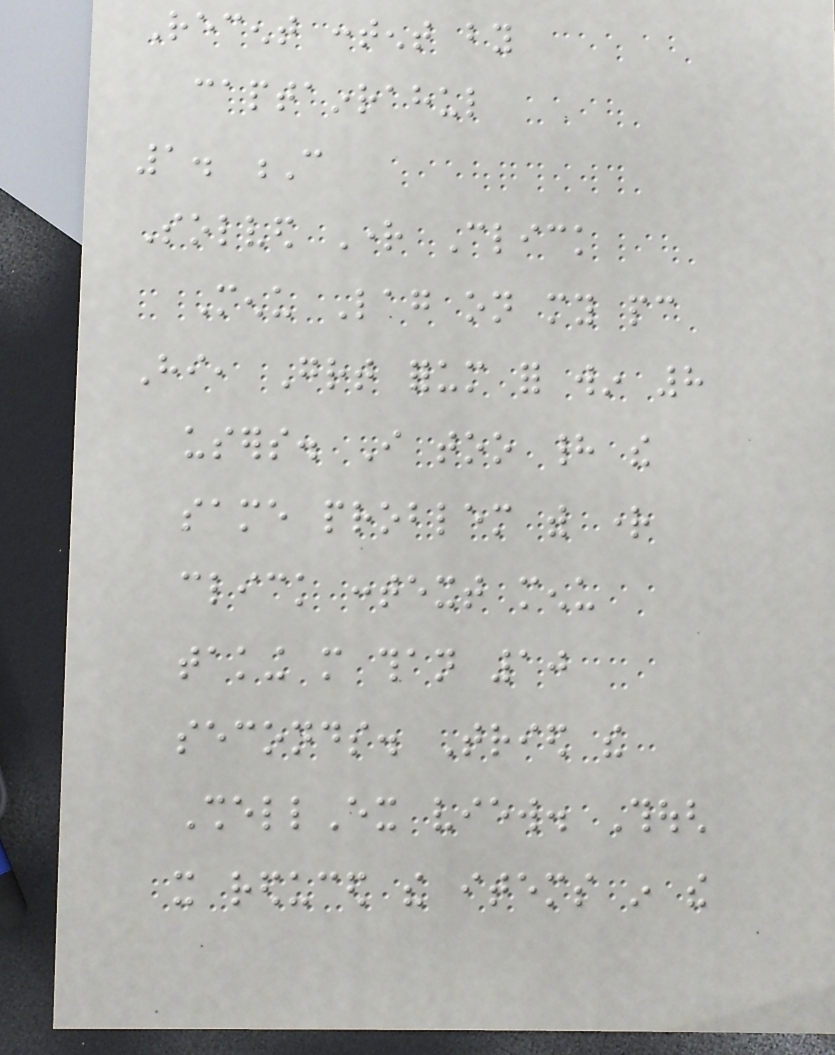Recent content by
captainrahul
1. C
Solved Right Click
Menu Lag on my pc
Hi, Great forum for win 8
users. I too had the
same problem with right
click context menu
taking more than 10
seconds. Tried the
ShellEx view. Though
it reduced the items in the
